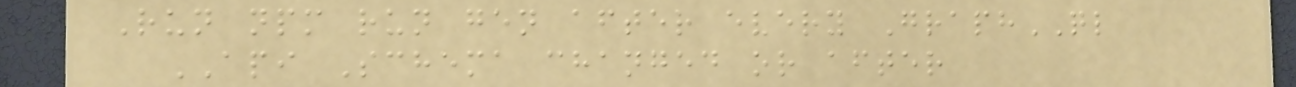Run npm run gen after every GraphQL
API Schema changed or after
